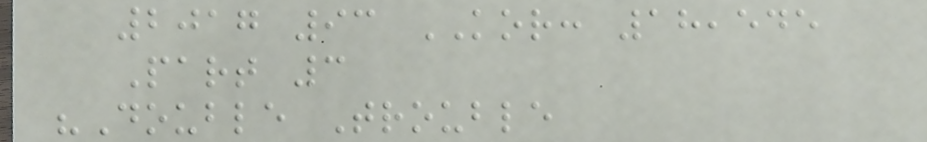2017 93 KOR: 18,545
Part 3
"Double Trouble
